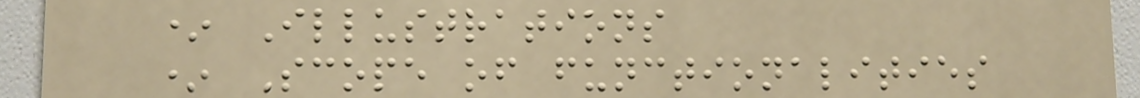* Illustrations
* Scope of functionalities
